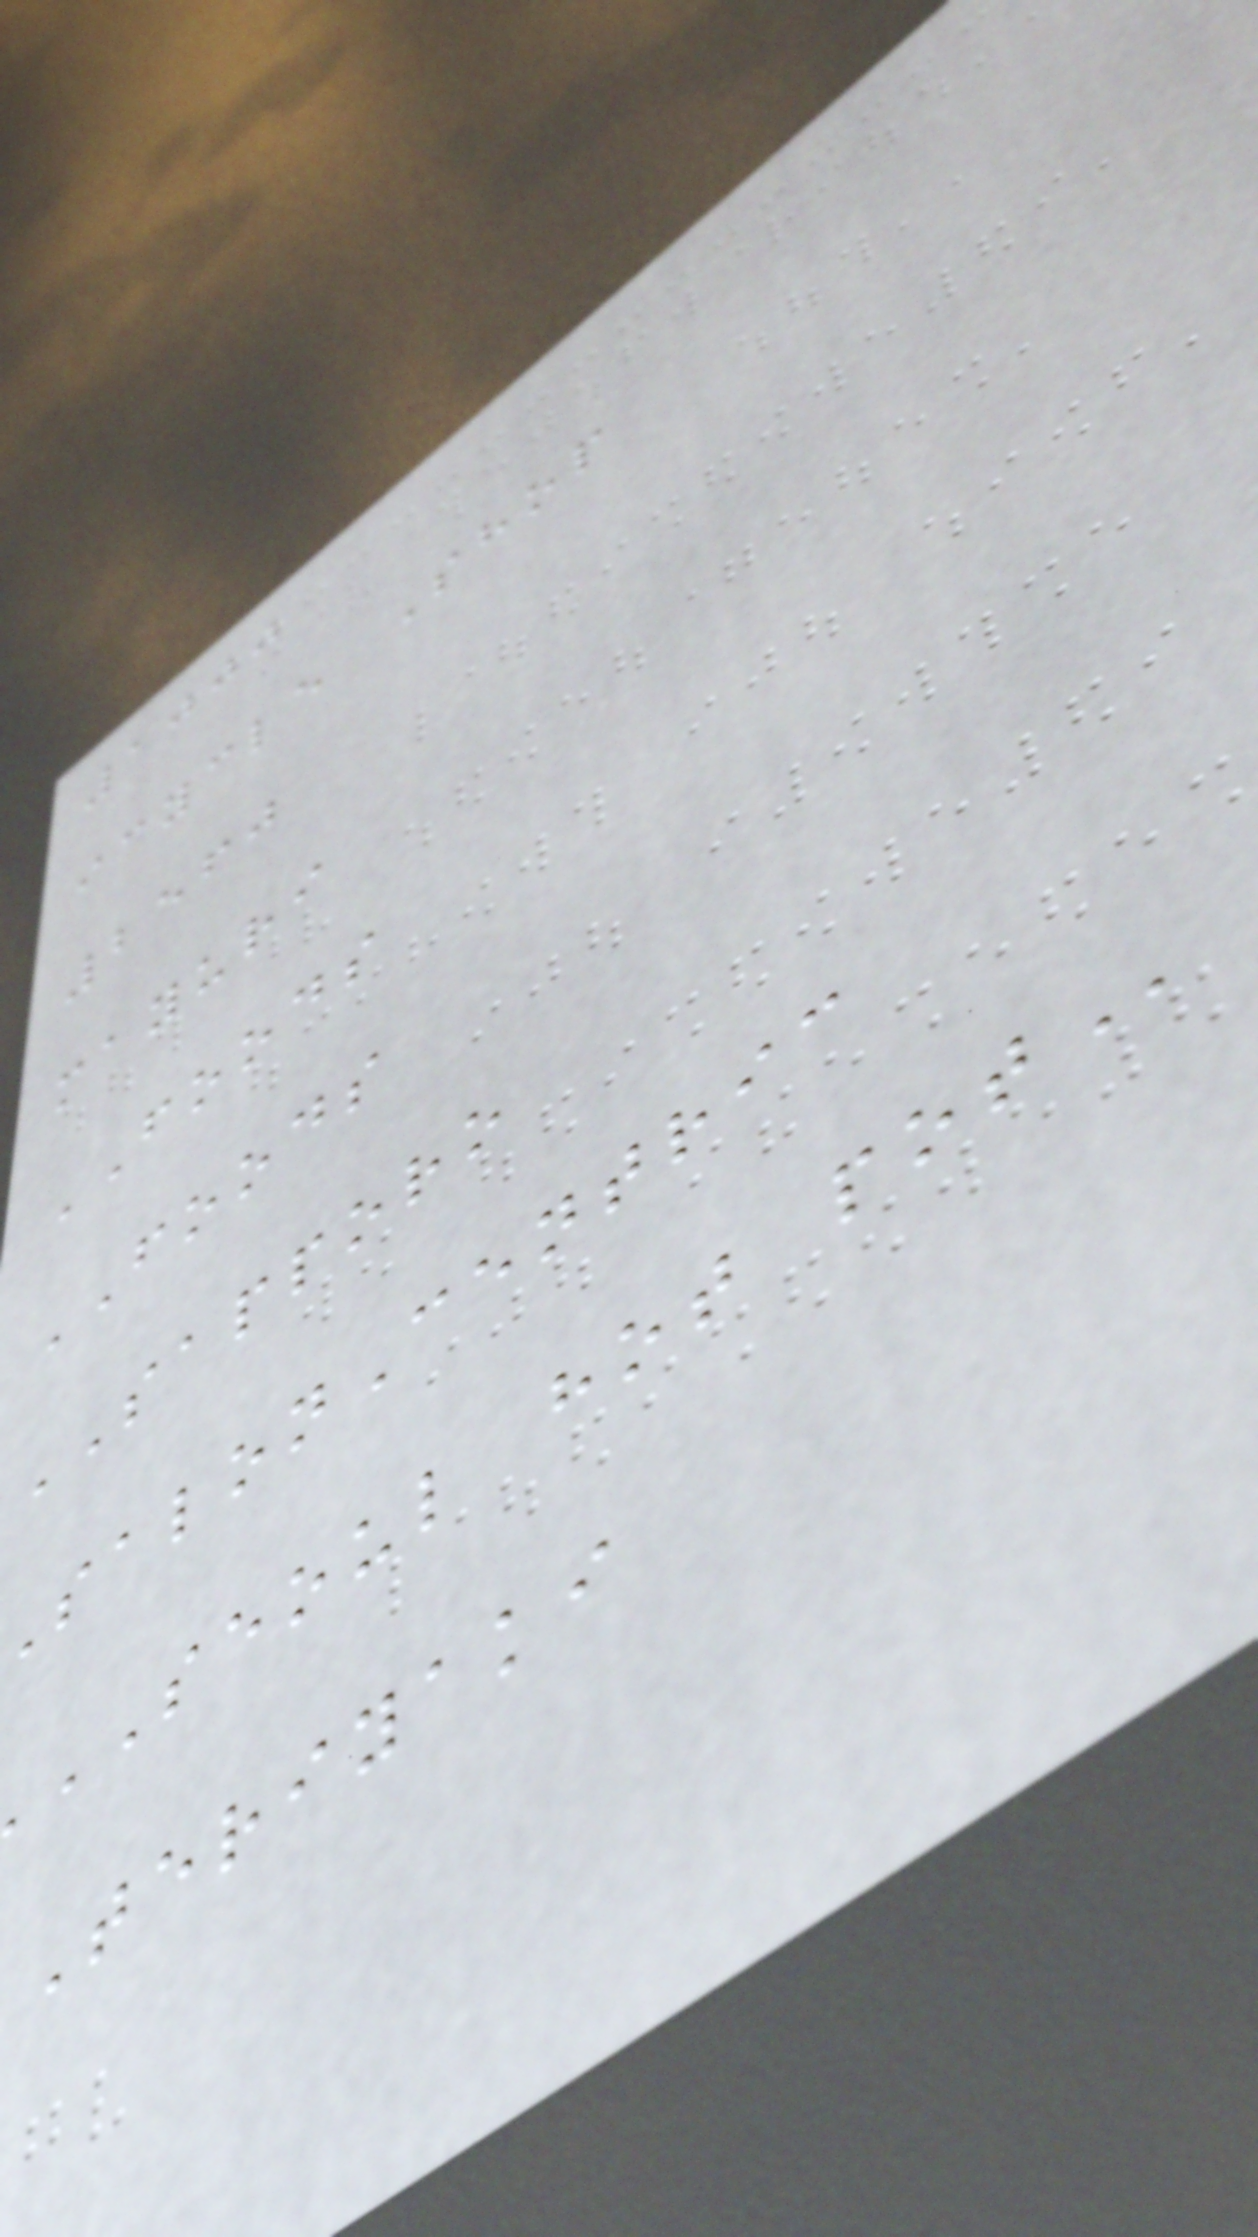1000
icycle Shop
2560
mayuri
FOODS
FOODS
SAPPORO
alonCentric
SEOUL hot
teriyaki
